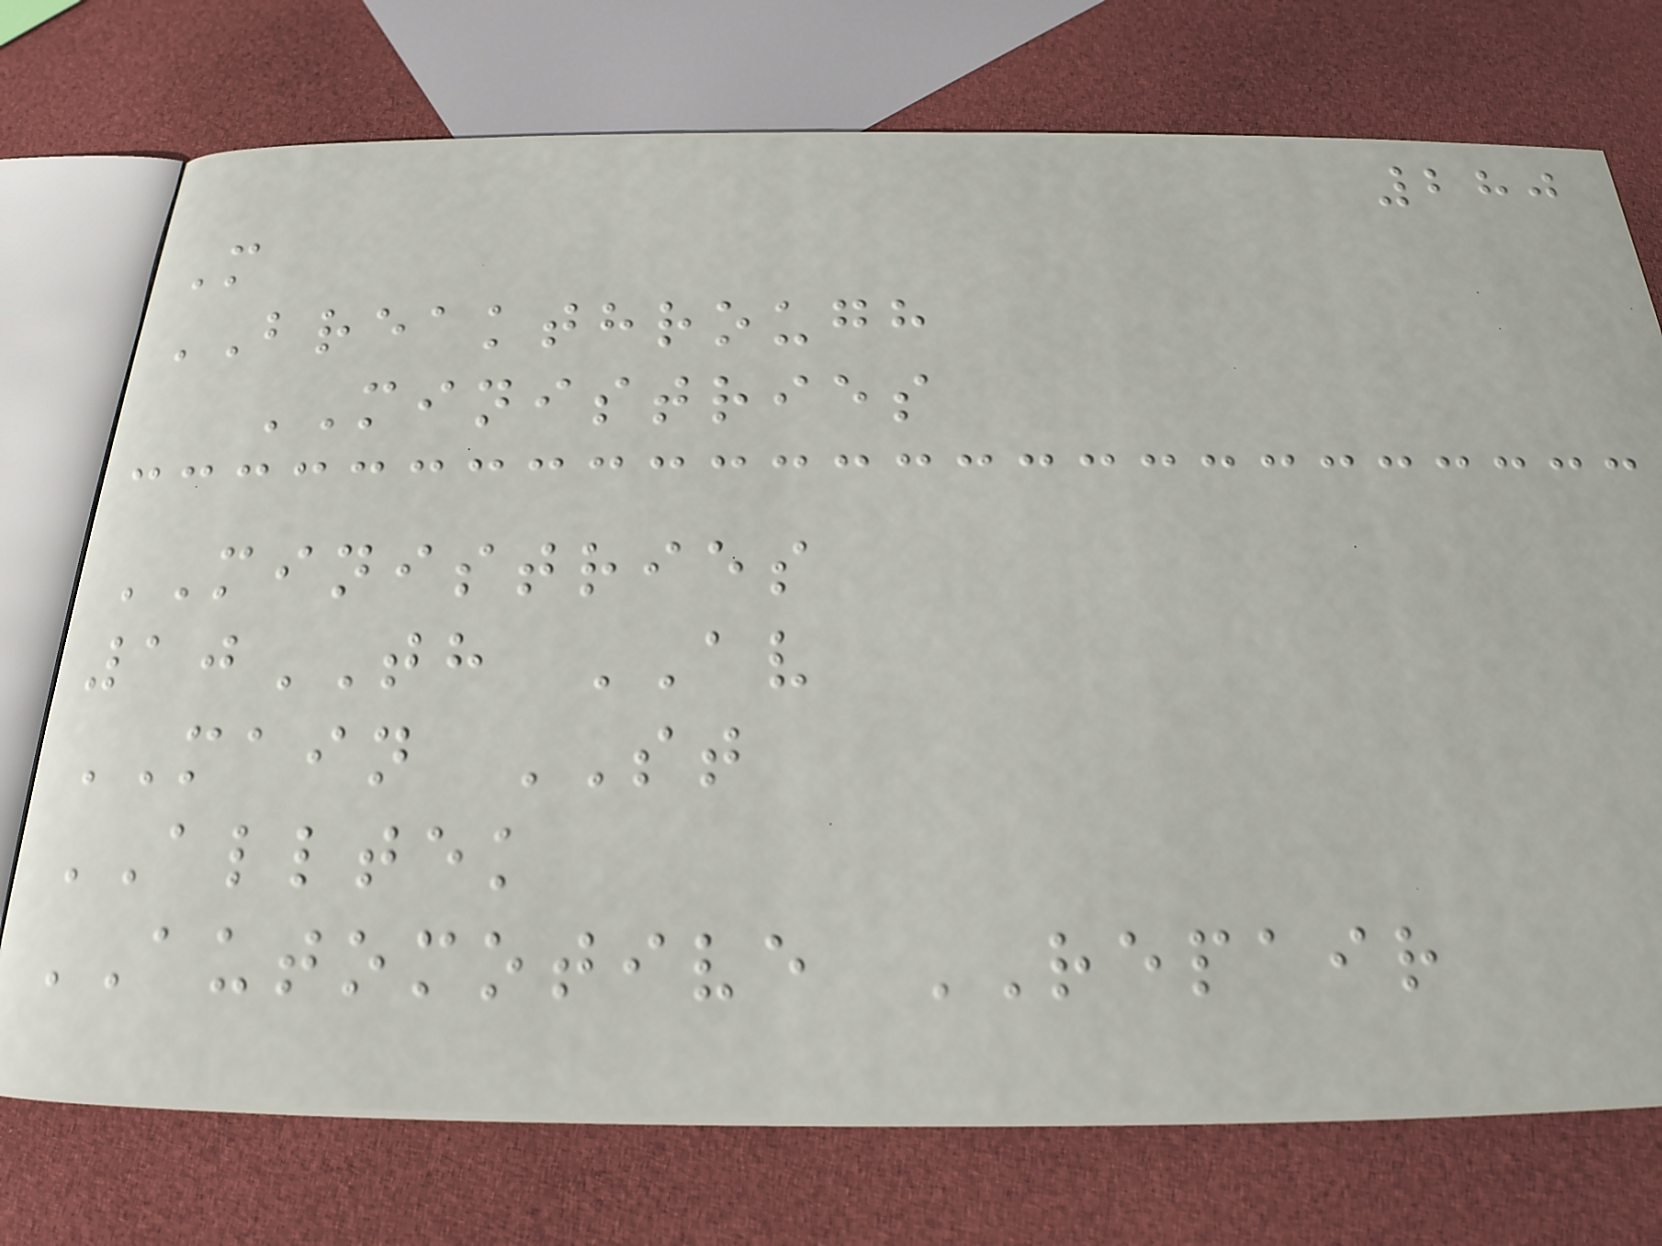280
M
BREAKTHROUGH
MINISTRIES
MINISTRIES
10TH AV
MAIN ST
ALLTEK
AUTOMOTIVE REPAIR
